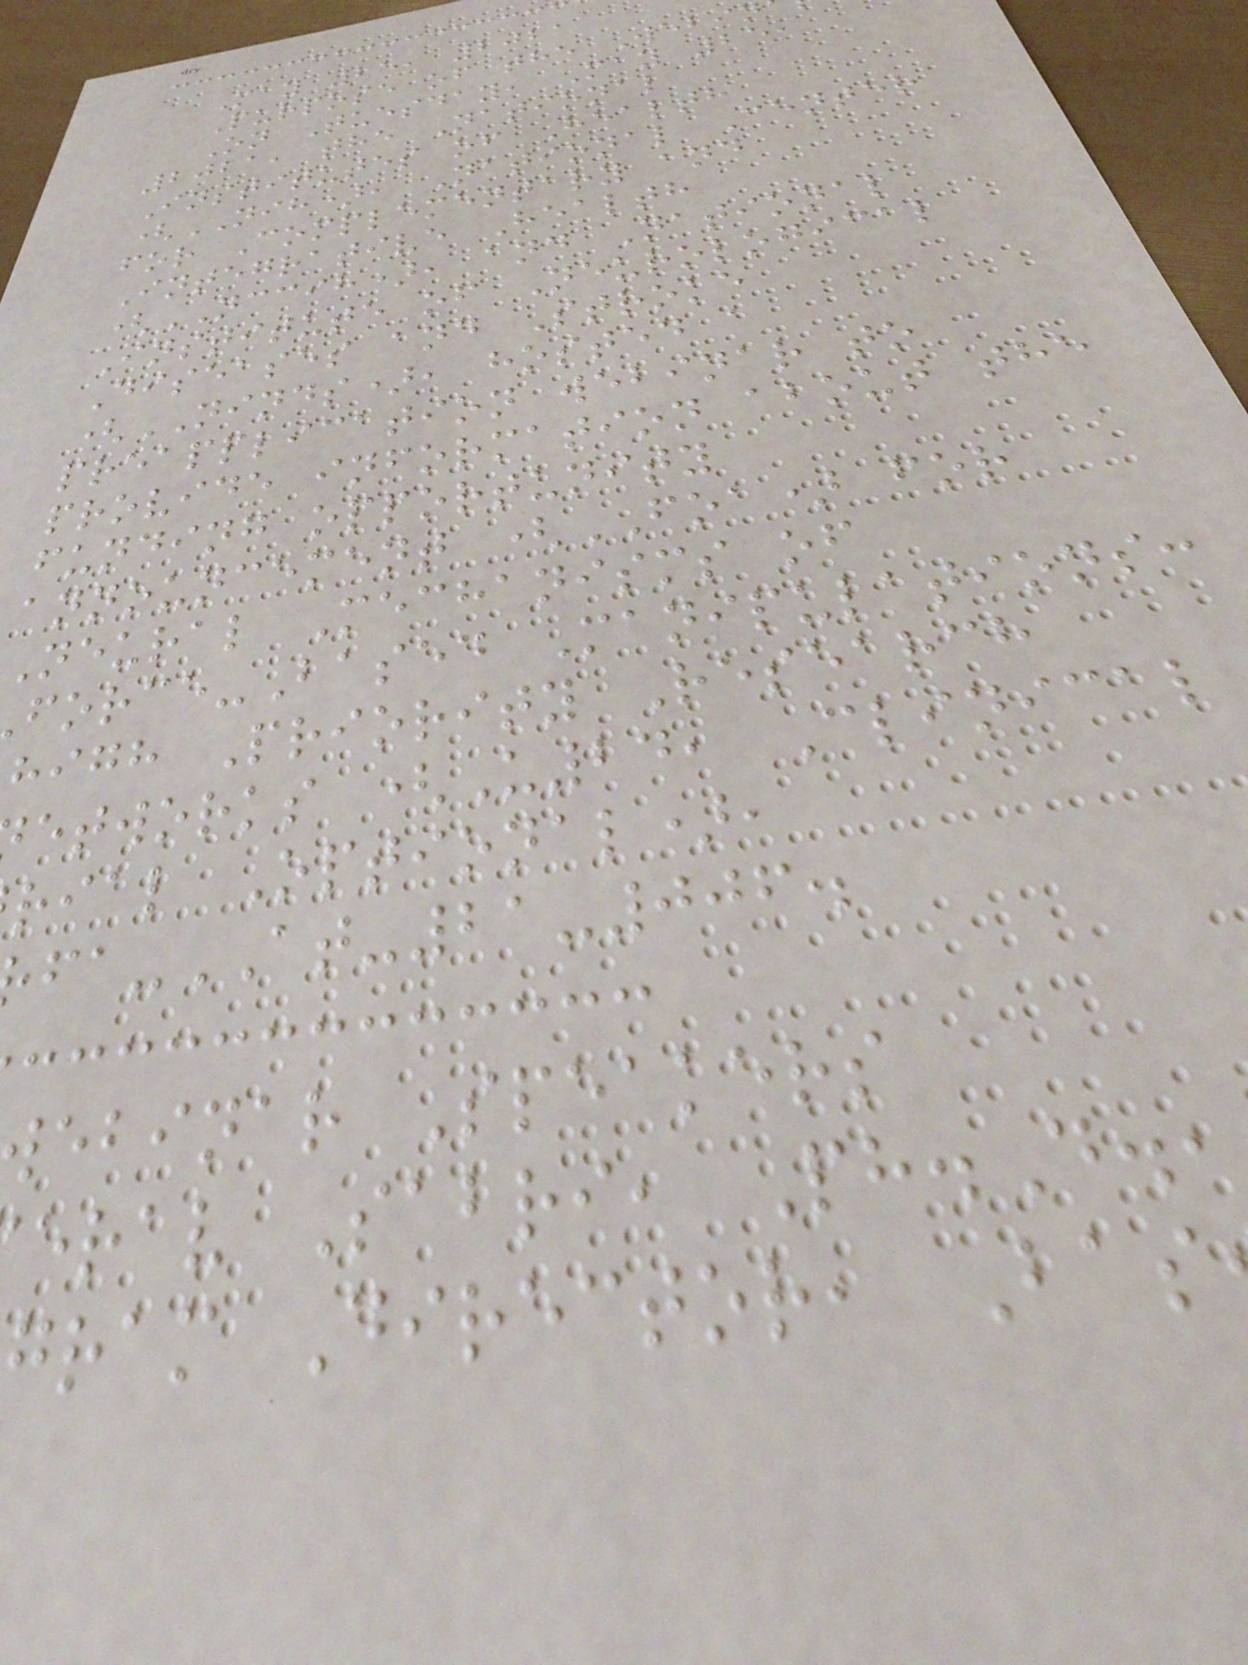May 25, 2021
Purpose of the Webi
On Tuesday, May 25,
2021, the National
Institutes of Health
(NIH), National Center
for Complementary and
Integrative Health
(NCCIH), and National
Institute of Neurological
Diseases and Stroke
(NINDS), hosted a
preapplication webinar to
provide information about the
funding opportunity
announcement (FOA) for
Neural Mechanisms of
orce-Based Manipulations:
high Priority Research
etworks (U24, Clinical
rial Optional),
-AT-21-006.
ebinar Speakers
erav Sabri, Ph.D.,
gram Director, Bas
